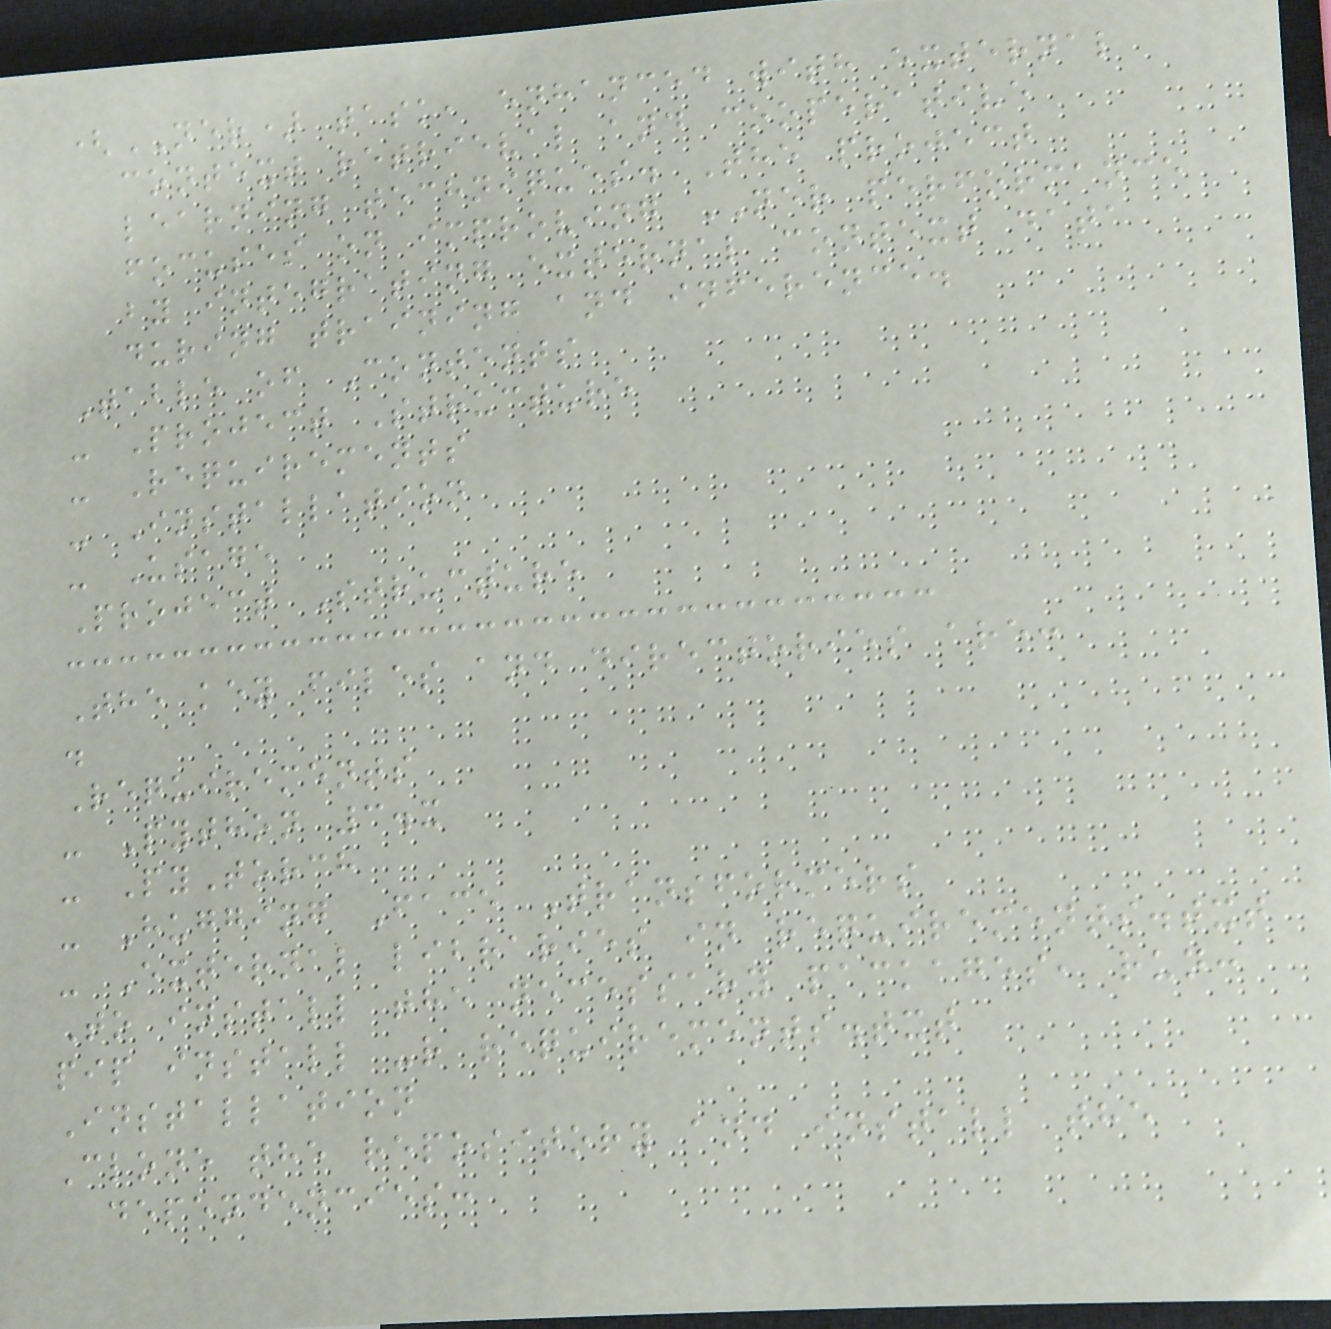(NER) task, enhanced with external
context retrieval and cooperative
learning techniques. The project
focuses on improving NER performance
by integrating external context data
during training and inference.
Table of Contents
- Project Structure
- Requirements
- Installation
- Usage
Project Structure
The key files and directories are:
.
Requirements
- Python 3.x
- PyTorch
- Hugging Face Transformers
- External libraries in requirements.txt
To install the necessary packages, run:
pip install -r requirements.txt
Installation
Clone the repository and install the
dependencies:
